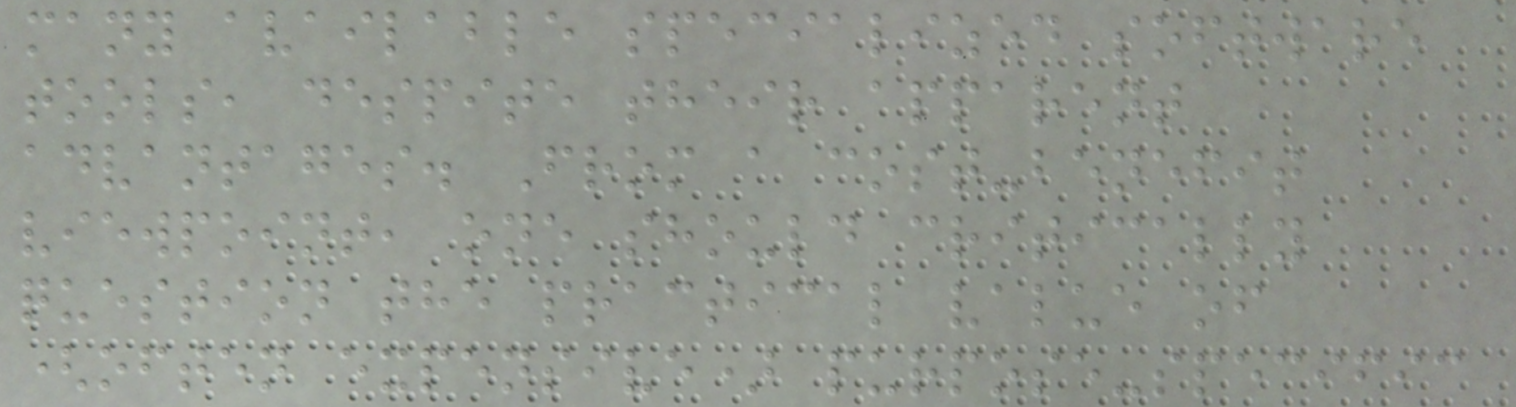many available specialized software
tools, despite their apparent
advantages. From a cost-benefit
viewpoint, one should critically
question the practical value of
(often expensive) purpose-specific
